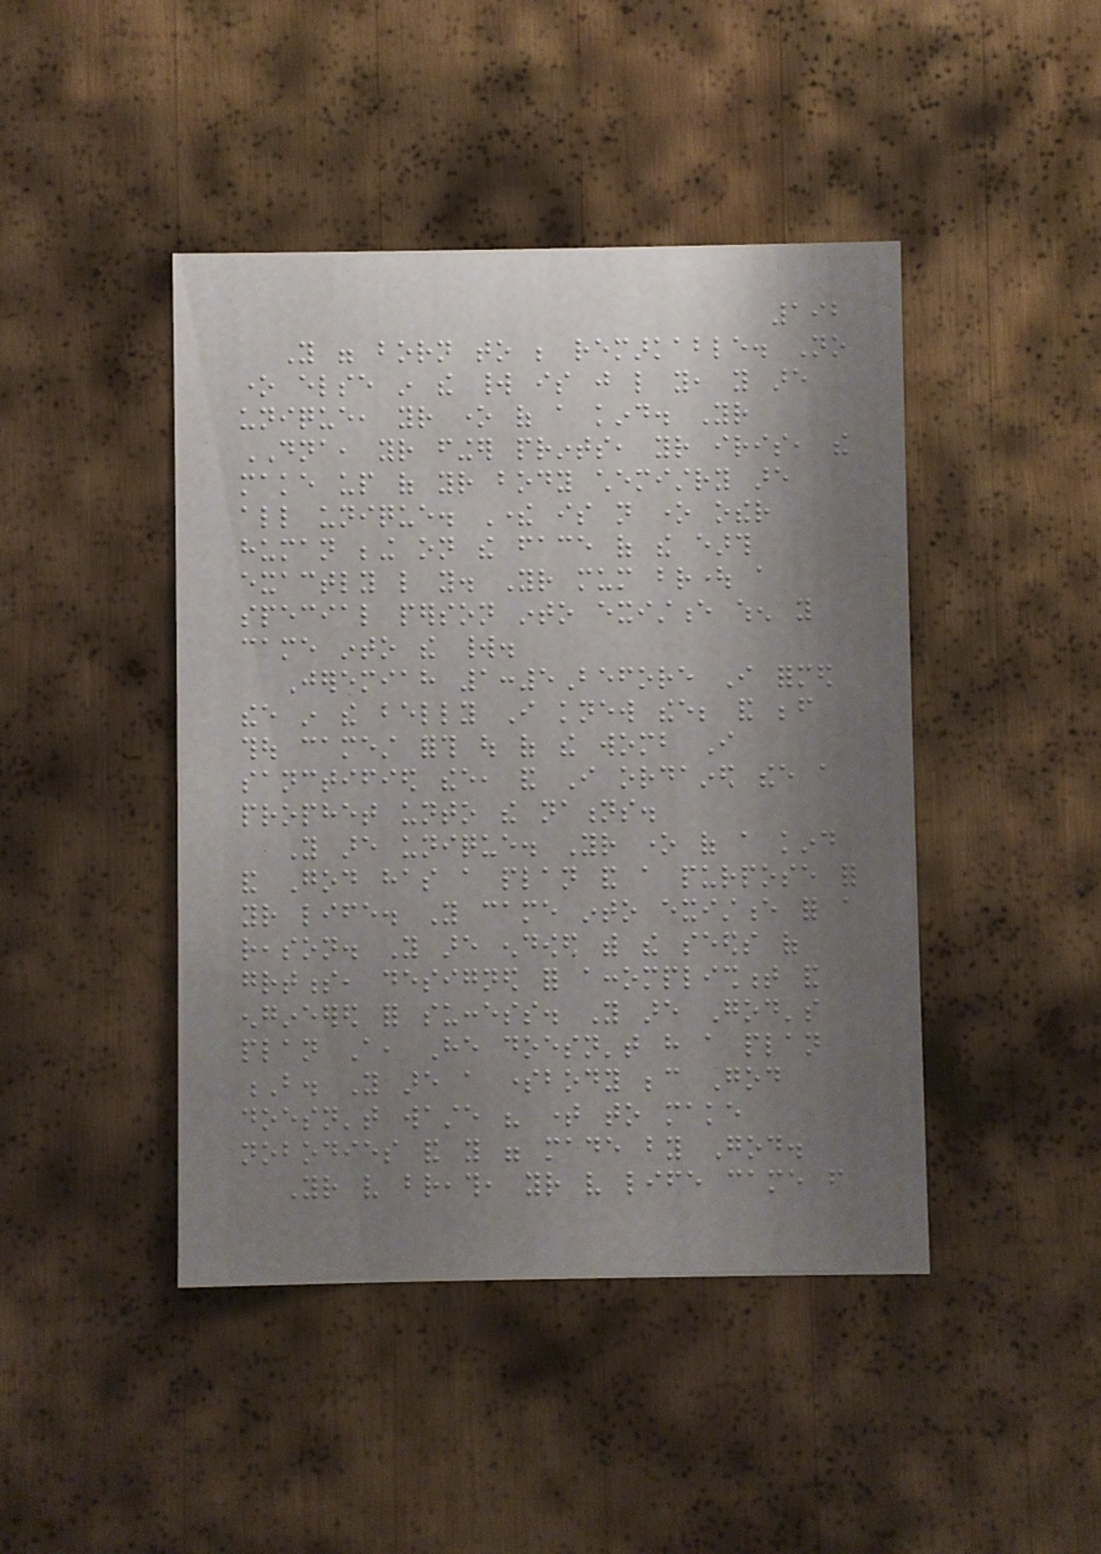192
You were born to be remarkable. No
one else in the world is just like you, you are
unique, your one of a kind. Your
DNA, your finger prints, your iris, the
make up of your body chemistry are
all unique. There is not one other
human being on the face of the earth
exactly like you. Your mum brought a
special person into existence when you
came into the world.
Jeremiah 1:5Before I formed
thee in the belly I knew thee; and before
thou camest forth out of the womb I
sanctified thee, and I ordained thee a
prophet unto the nations.
You are unique. Your one of a kind
and God has a plan and a purpose for
your life. You came into existence for a
reason. You are endowed with the seeds of
greatness, designed for accomplishment and
engineered for success. You are God's
plan A, He doesn't have a plan
B. You are a somebody because God
doesn't waste his time to make
nobodies and you were made by God.
Your very breath, your very life came from
